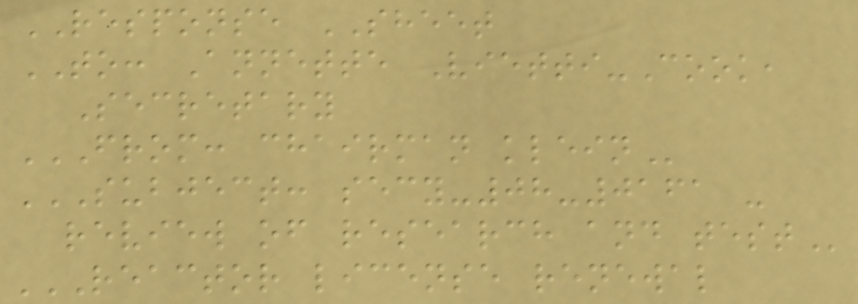RESPONSE SHEET
TO: Annette Vietti-Cook,
Secretary
FROM: CHAIRMAN KLEIN
SUBJECT: SECY-08-0161 -
REVIEW OF RESEARCH AND TEST
REACTOR LICENSE RENEWAL
